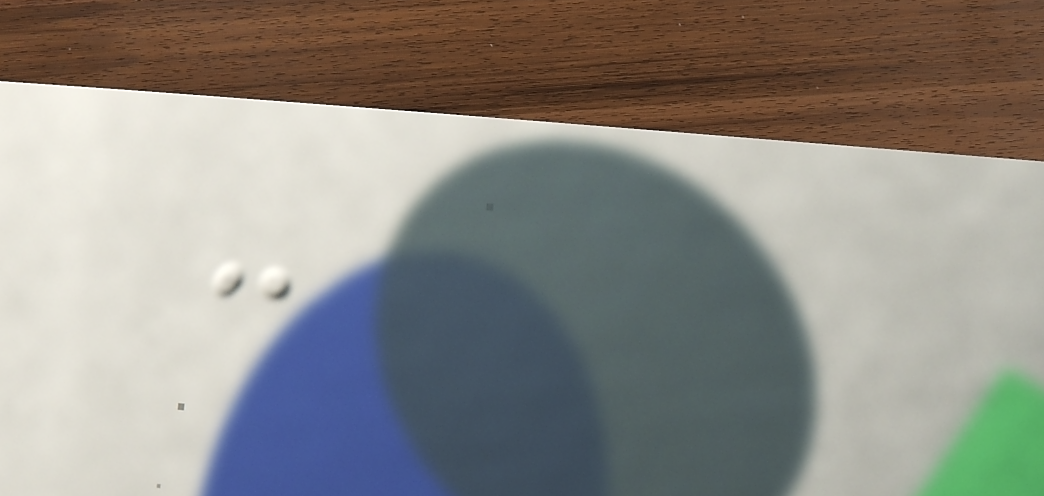-
